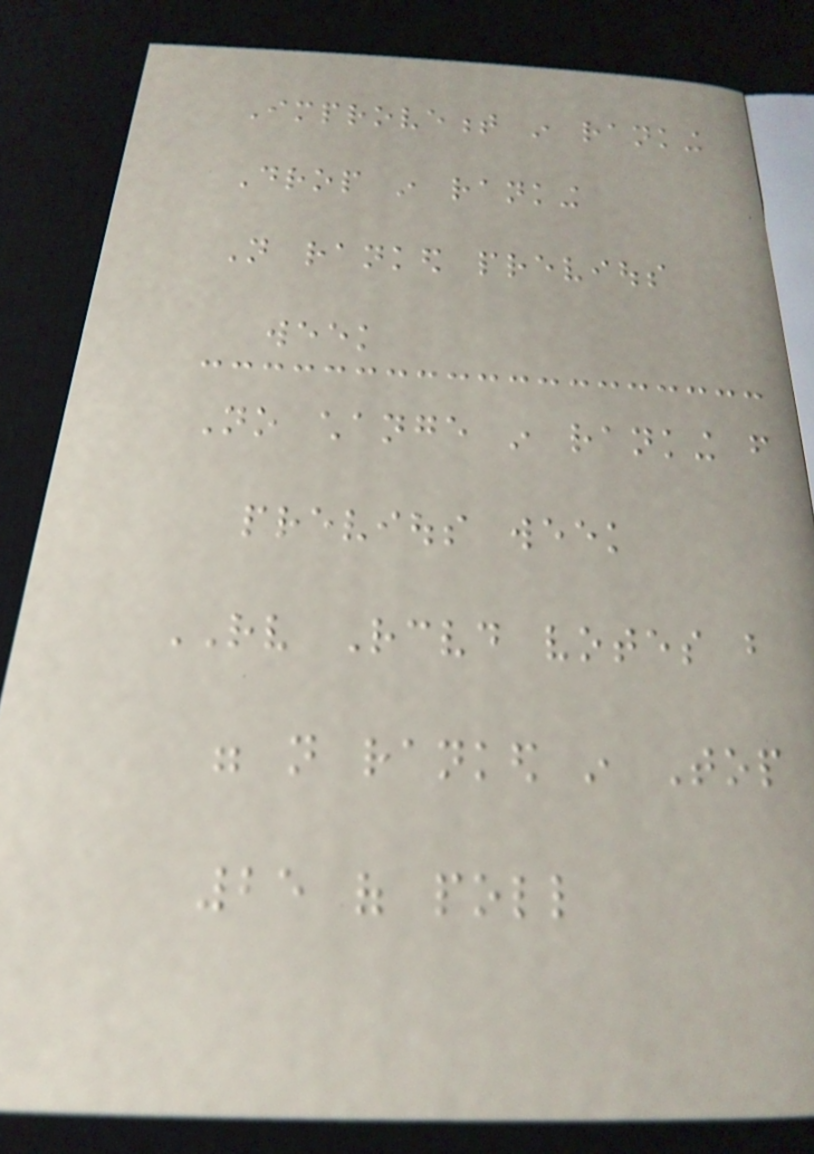Improvement in ranking
Drop in ranking
Not ranked previous
week
No change in ranking from
previous week
RV Received votes but
were not ranked in Top
25 of poll
